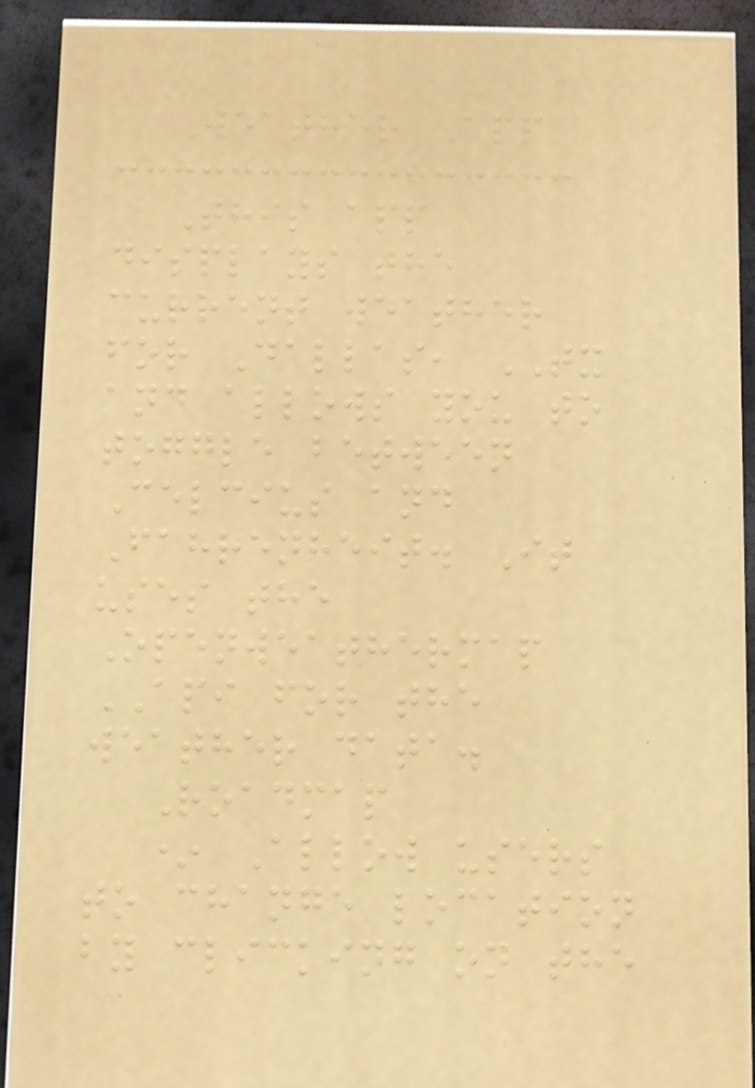Weather App
This app
displays the
current weather
for Dallas, TX
and allows you to
toggle between
Celcius and
Fahrenheit. It
uses the
Openweathermap
API for the
weather data.
Roadmap
* Allow users
to change location
by clicking on the
